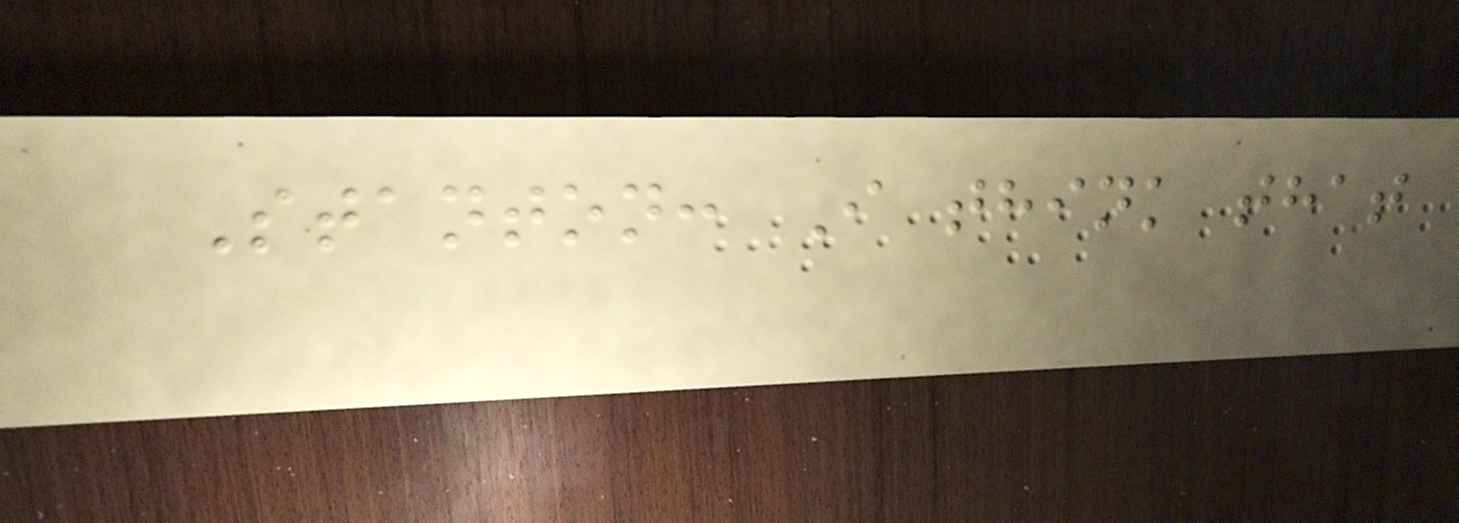Stanton: I think that
